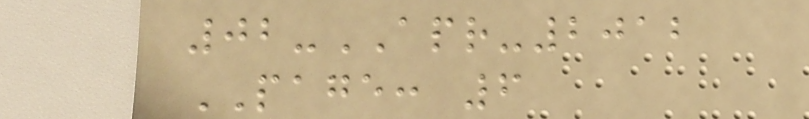02-APR-2012
PAGE: 6
